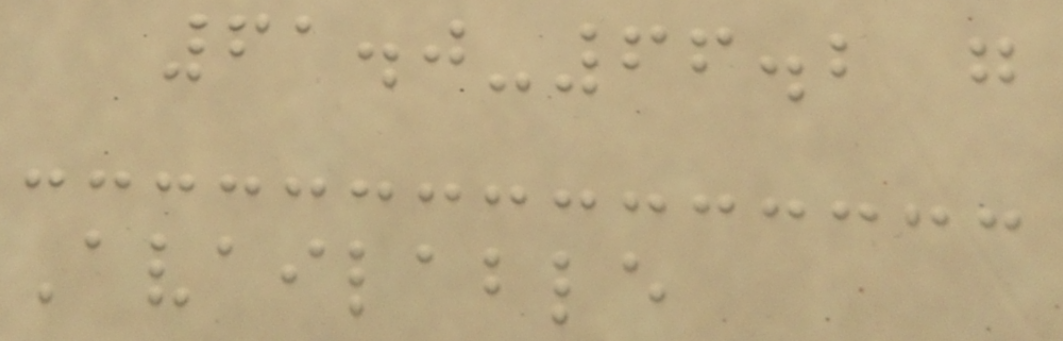61.0-66.2 g
Available
